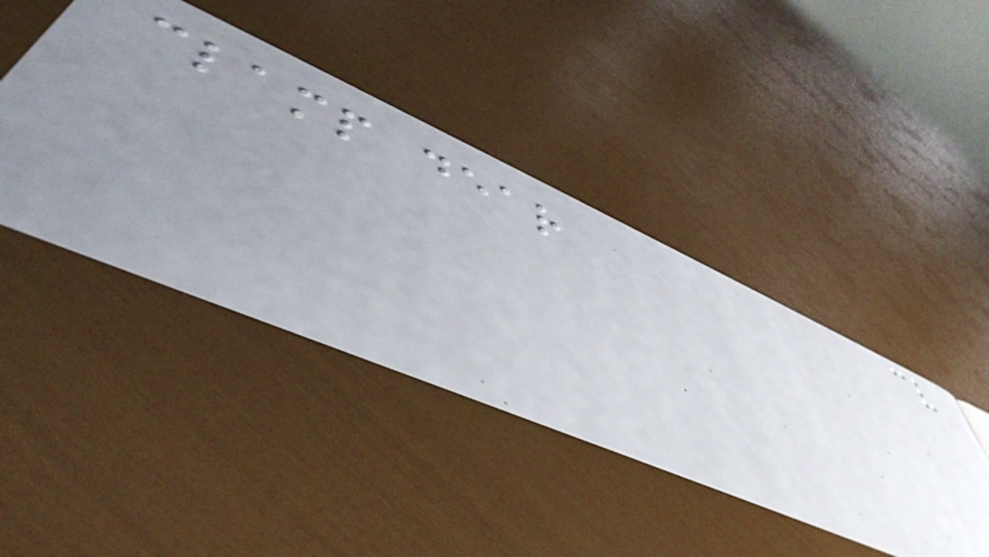clamp dear
